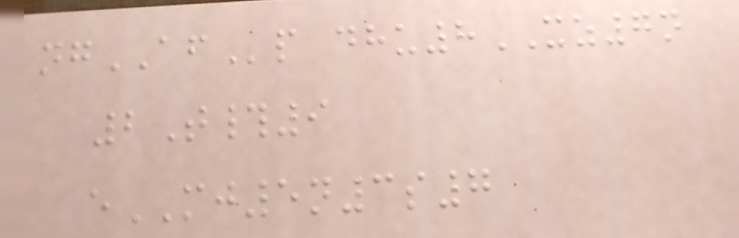ngAFp dhu8XZ7n
2T#9
eMJ5n3s7
